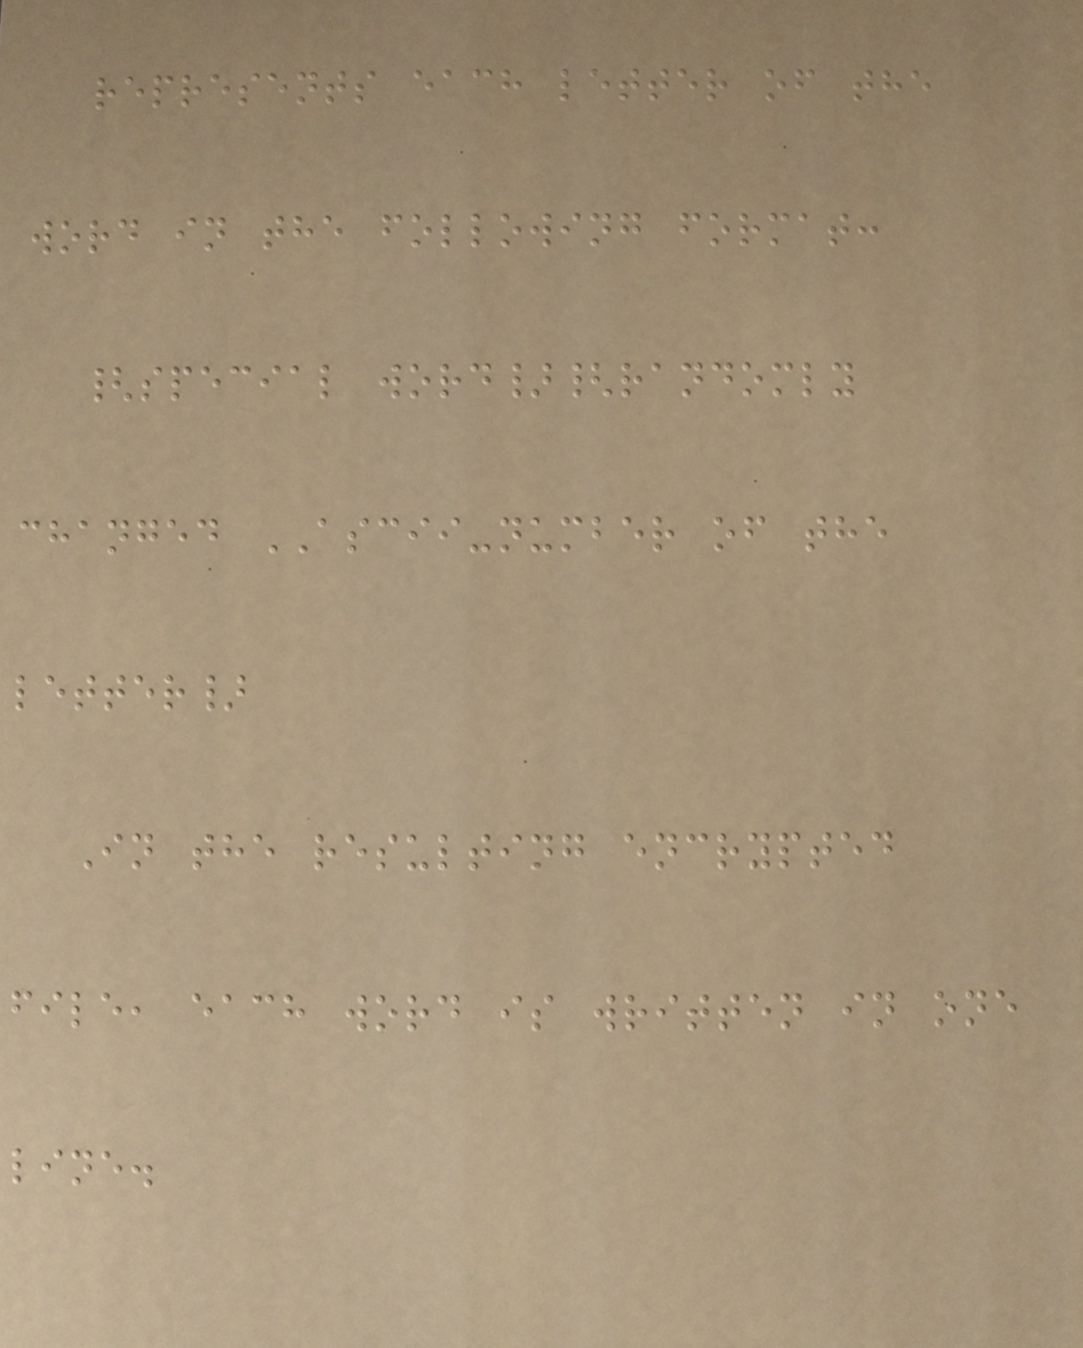represents each letter of the
word in the following format:
{special word}{randomly
changed ASCII-number of the
letter}
In the resulting encrypted
file, each word is written in one
line.
